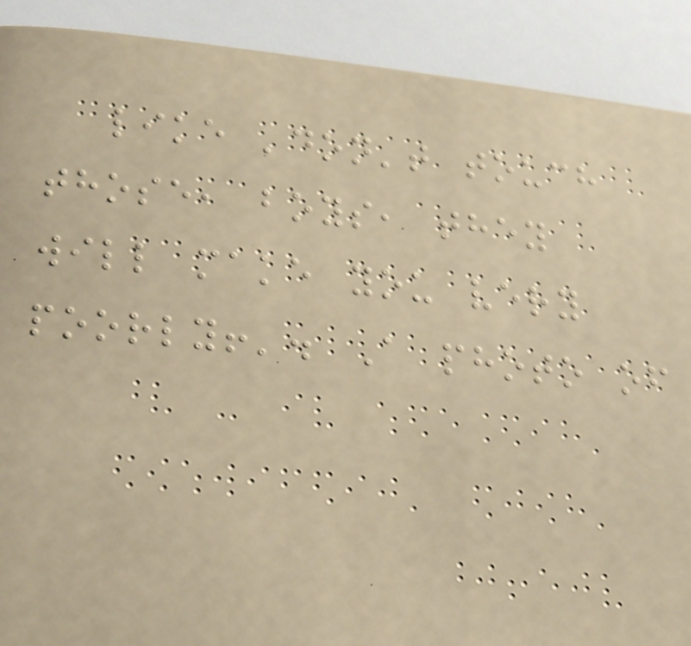like 'don't touch
those, boys, they
will make you very
poorly!'. A photo of
